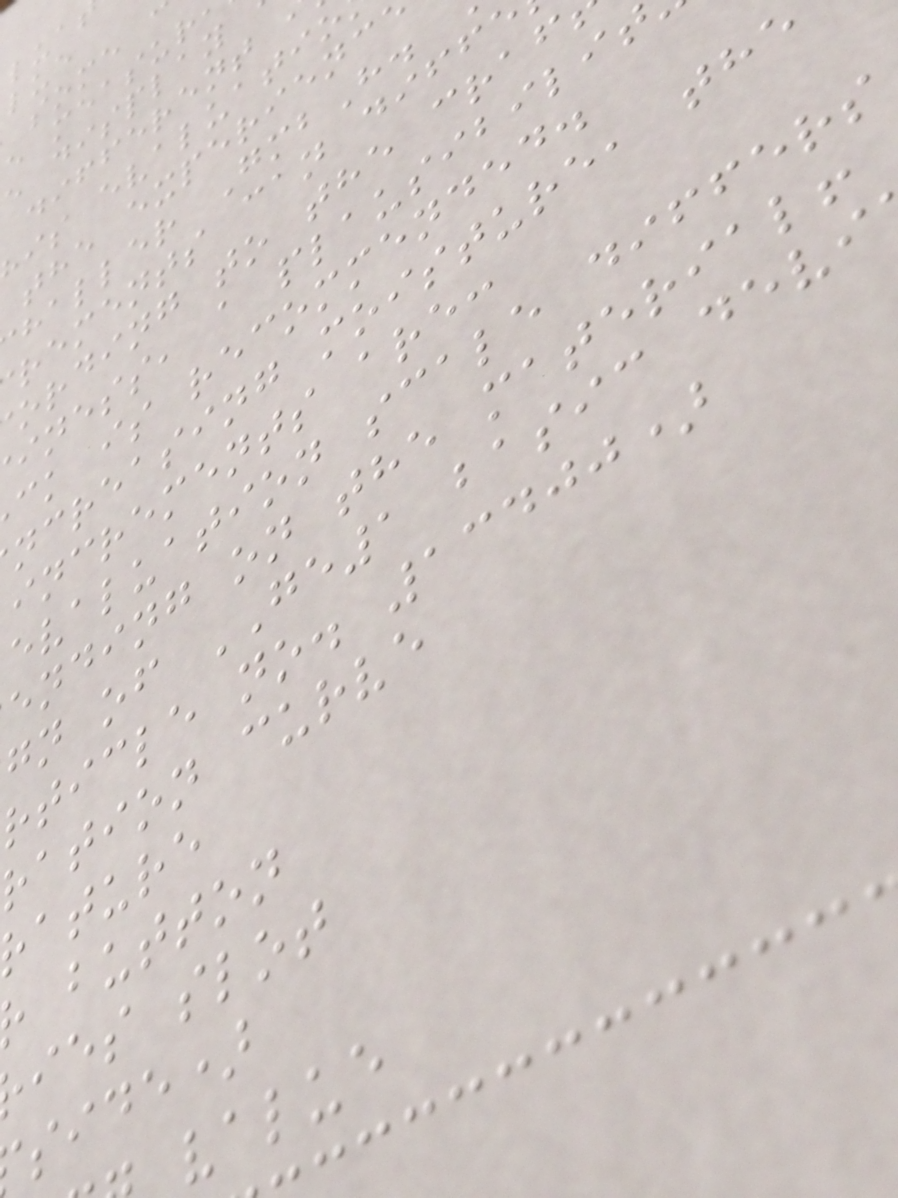e measur
e display
different
is evaluatio
the experienc
haller GmbH.
rements can diff
ording to the craf
iness, a plausibilit
ck is recommended.
ncreasing moisture, the
increments are:
evaluation scale differs
ending on the material!
gn of GE1 basic devi
rticle no. 13400)
ration curve
ature
button
ies slot
side)
value
